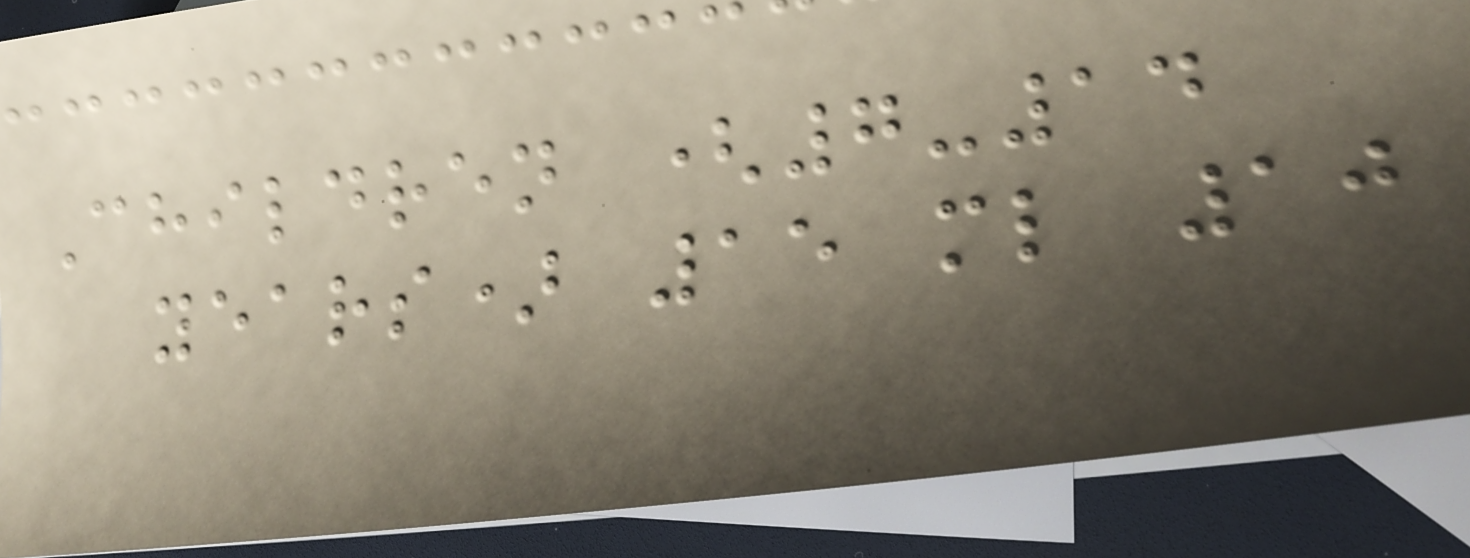Children (7-14
years) 15 ml 10
